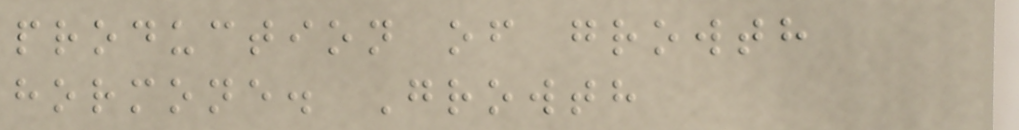production of growth
hormone. Growth
